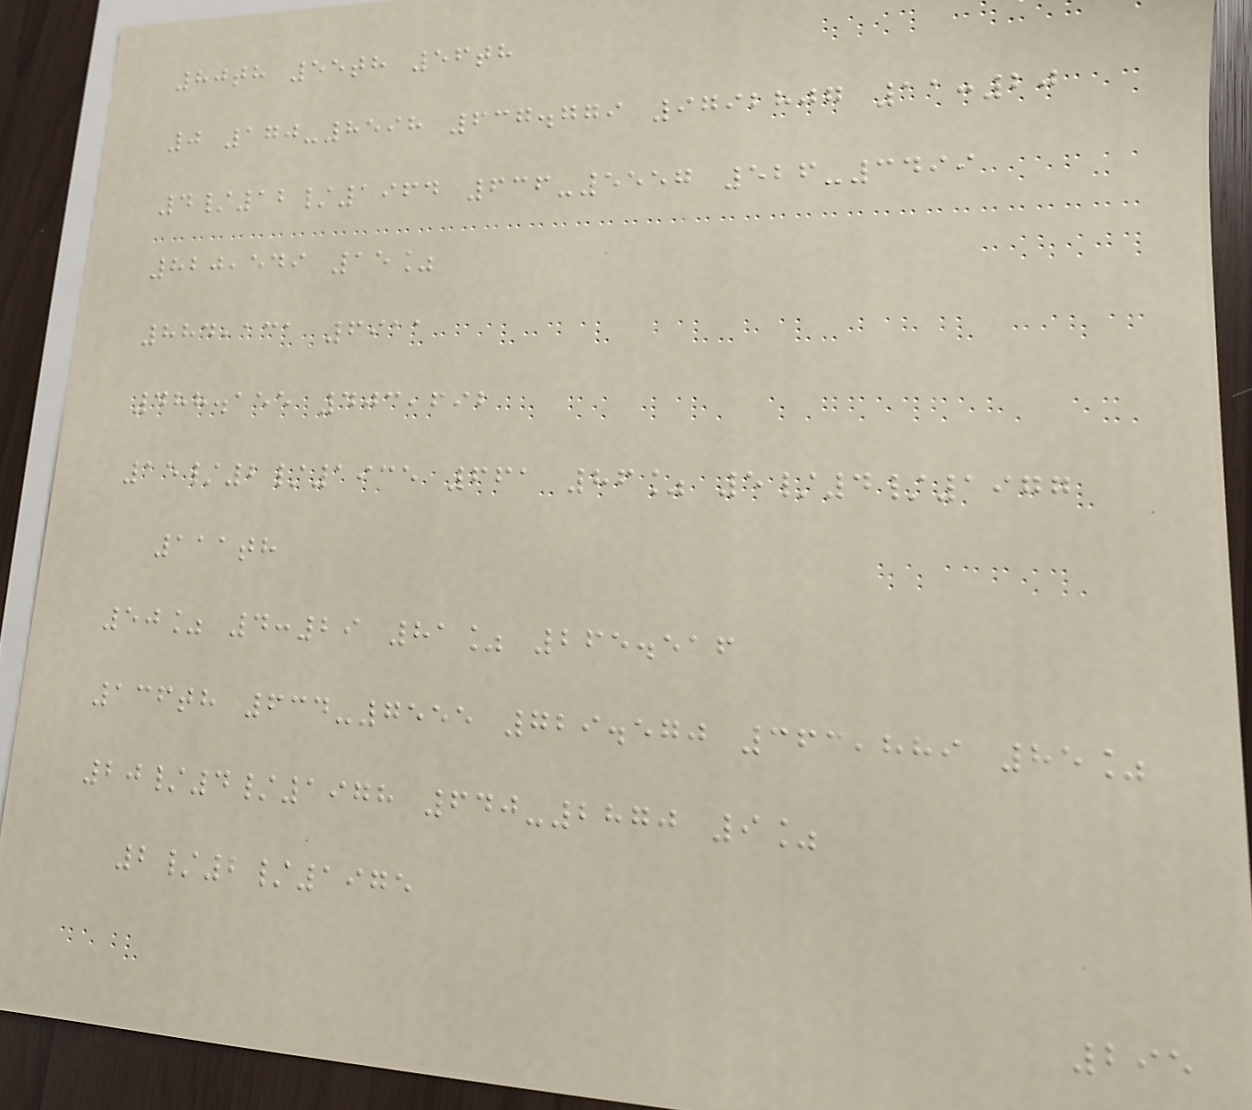80th 55th 56th
0 170-8598 637.779 9792807 11:20
4/12/1964 636-5557 526-3499
820,549 15%
884,131 6911
488.155 403,692
15/2/1935 661 86% 5/4/1977
111th
50% 4:29 81% 265.516
136th 634-7555 729.570 363,889 85%
20/4/1978 640-2870 9%
2/2/1975
295
